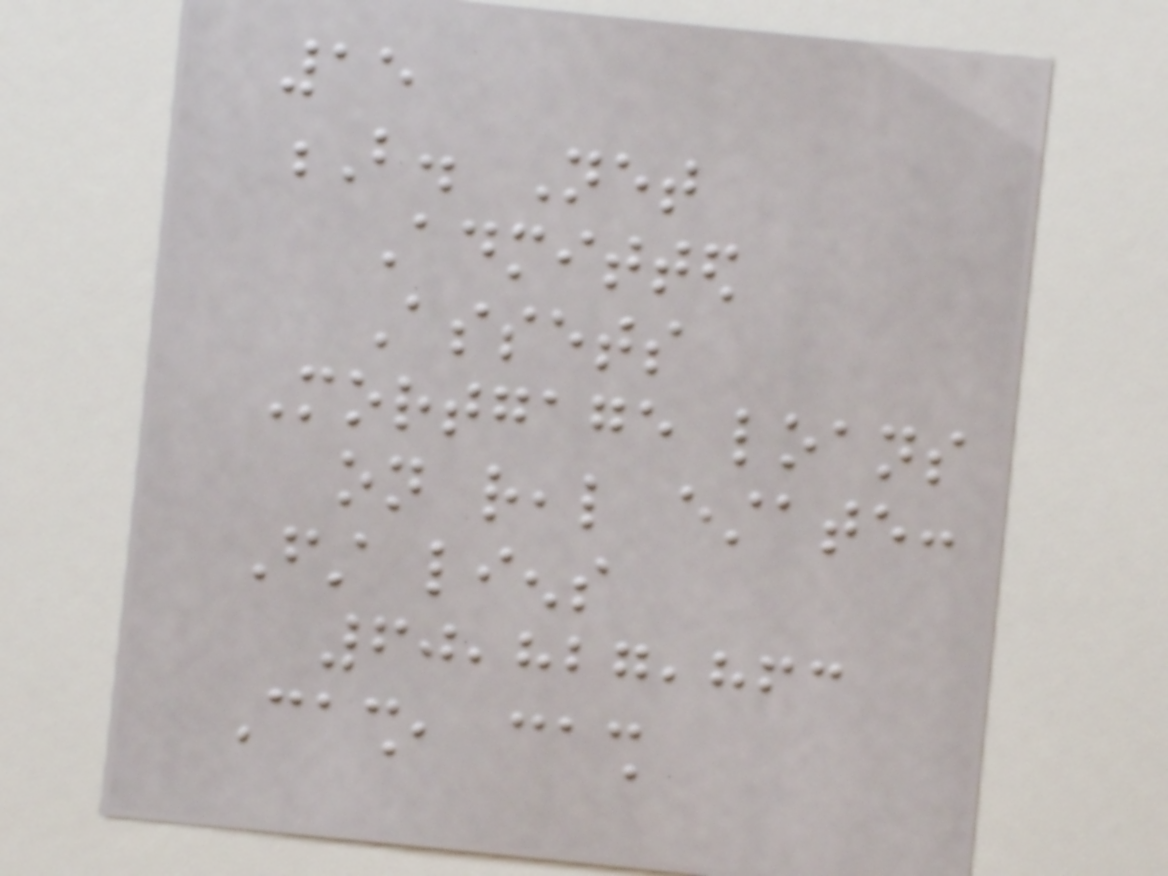15
B. Net
Admitted
Assets
Mortgage loans
on real estate:
First liens
60,827,863
Cash, cash
